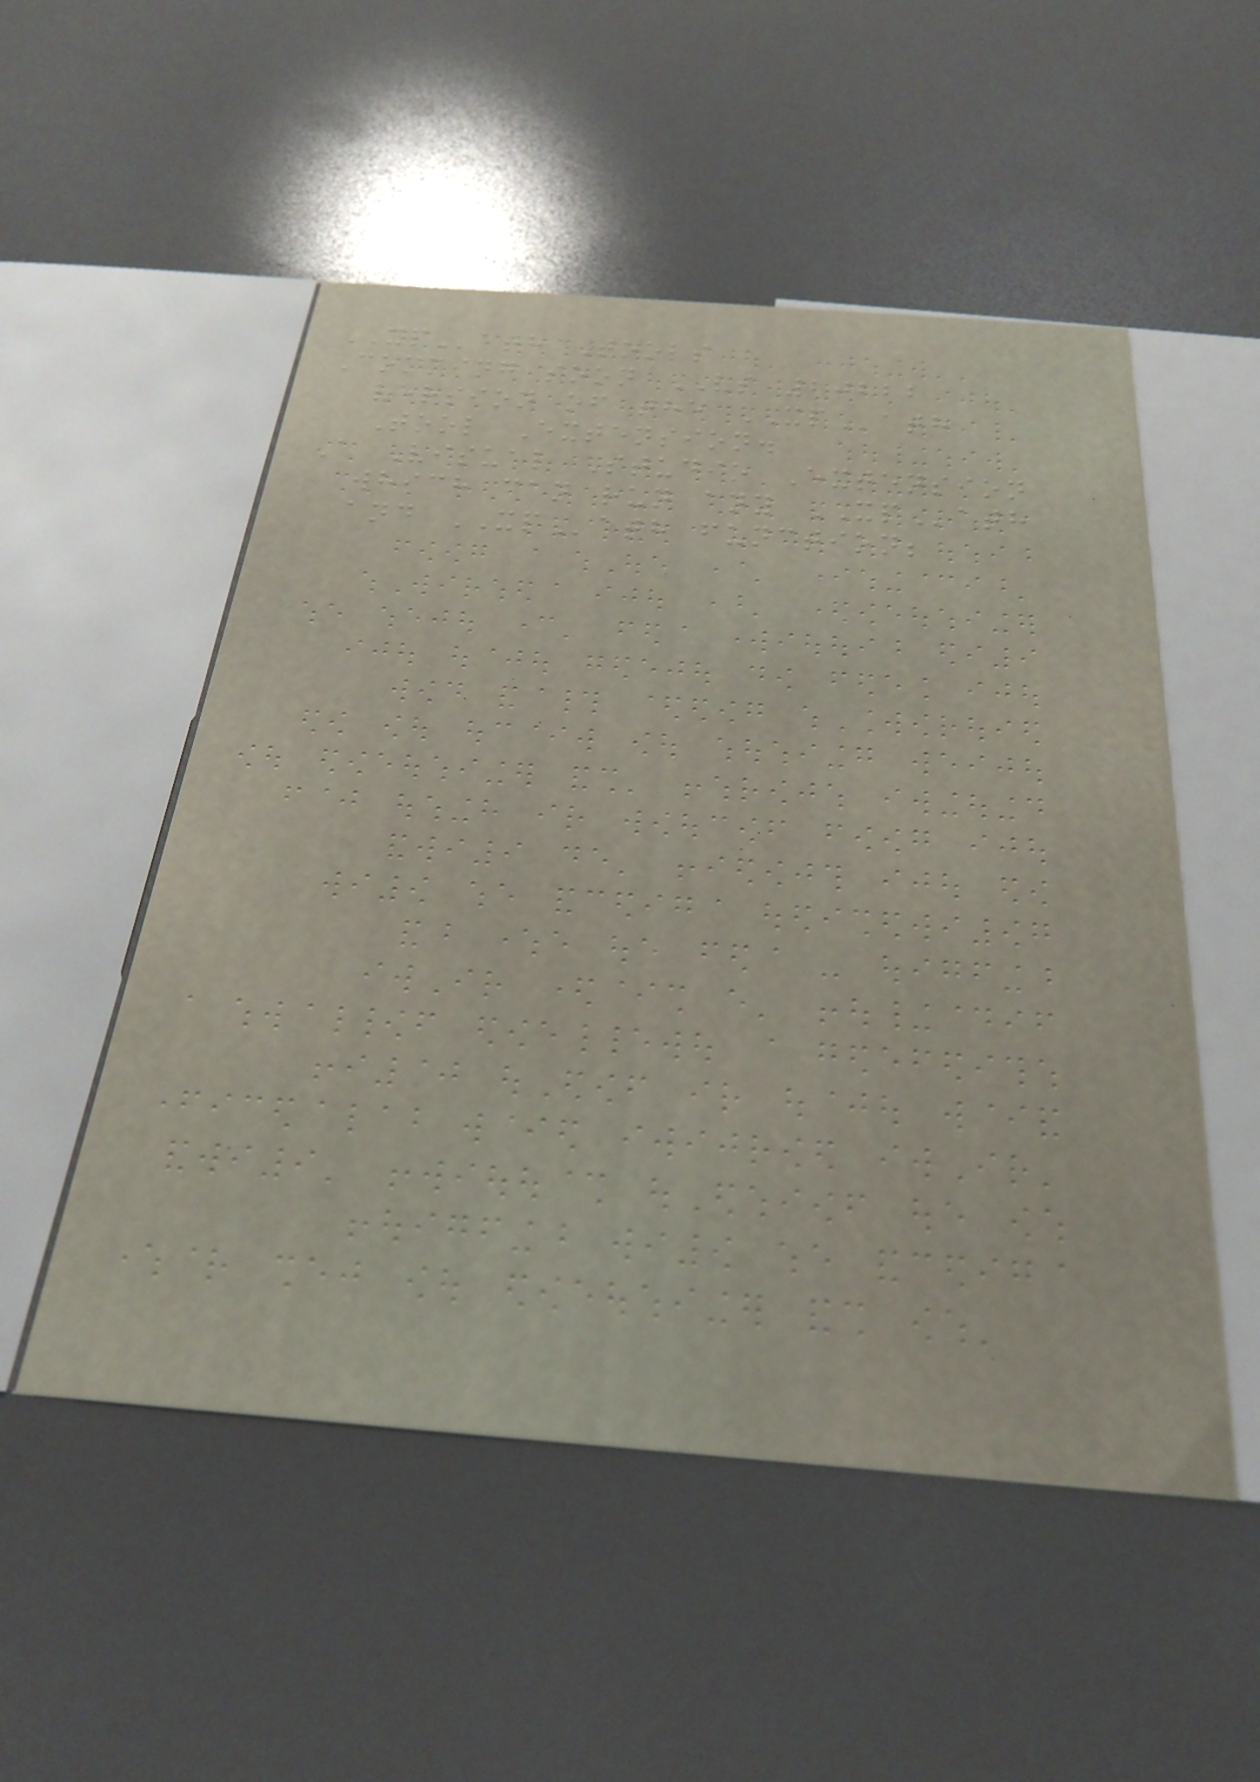XPath Tools
Comming soon VS 20222
version of the XPath
Tool Extension.
A Visual Studio Extension
which can run any XPath
and XPath function;
